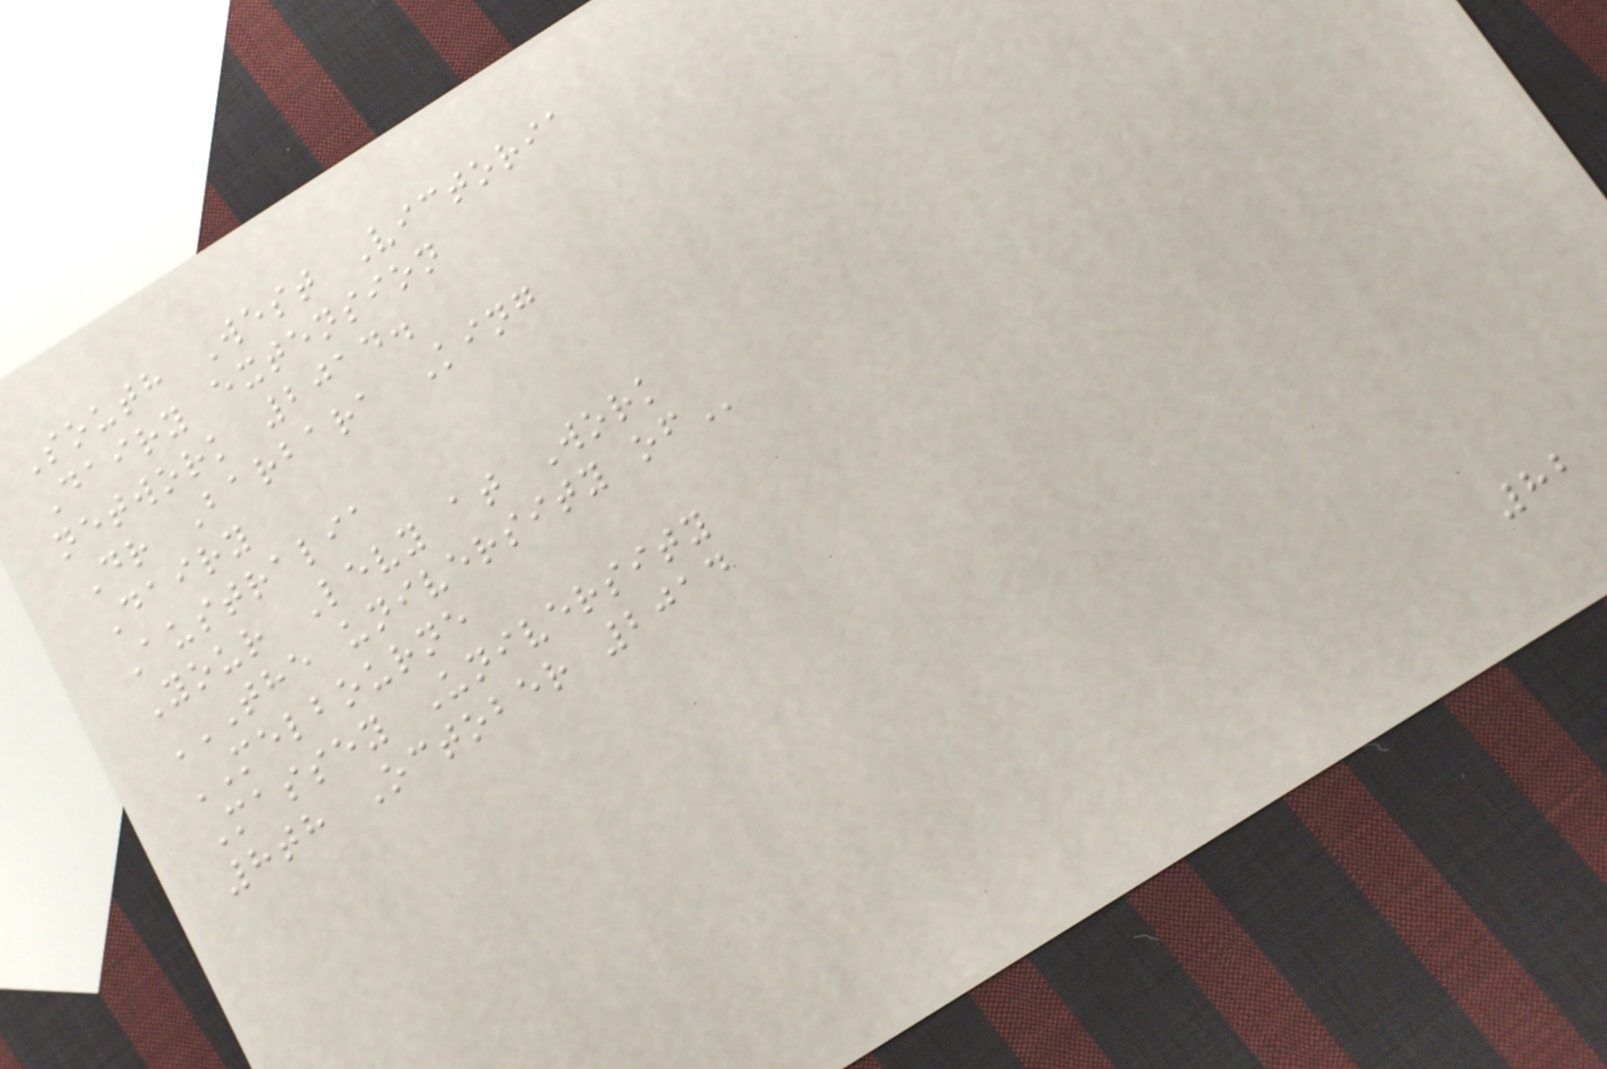South West Victoria
Dairy extension
network 2014.
Dr Barbara King
Dairy
Australia
Your Levy at Work
THE UNIVERSITY OF
MELBOURNE
Massey University
8th October 2014
82
